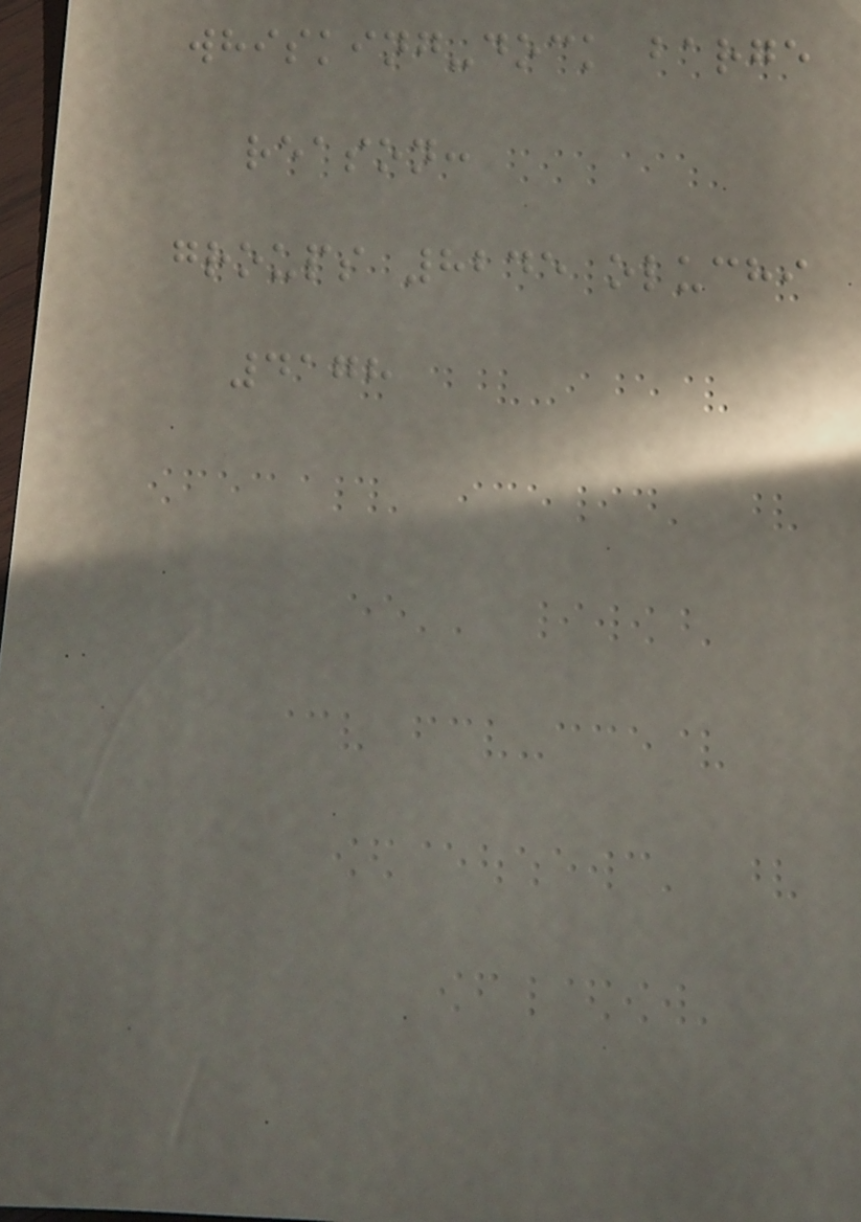whisking-dock barge
reason:
groups 8245 oluchi
4178
